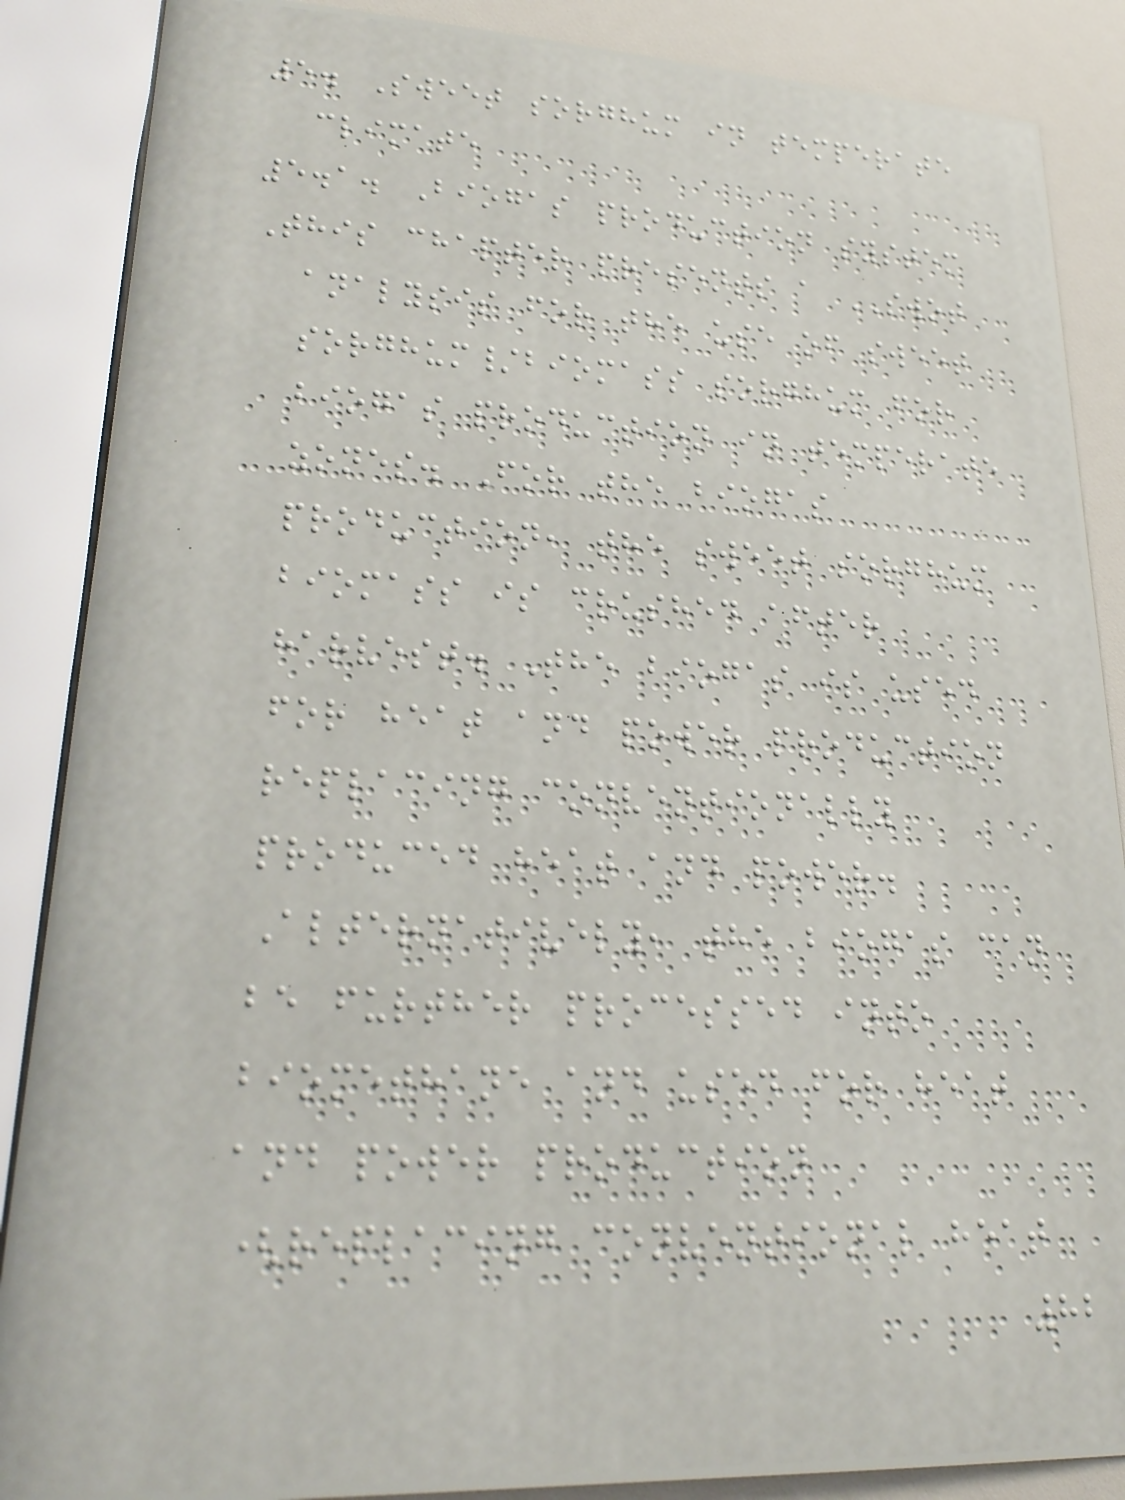5. Sweet sorghum in temperate
climate
5.1. Biogas production system
This chapter presents a SWOT
analysis for the use of sweet
sorghum/biomass sorghum for
biogas production in temperate
zones. For the biogas
production, the sweet sorghum
biomass is crushed after
harvest. The biogas is used
for heat and power production
replacing conventionally
produced heat and power.
Alternatively, the biogas can
be further processed into
biomethane and used for heat
and power production
(replacing conventional heat
82
